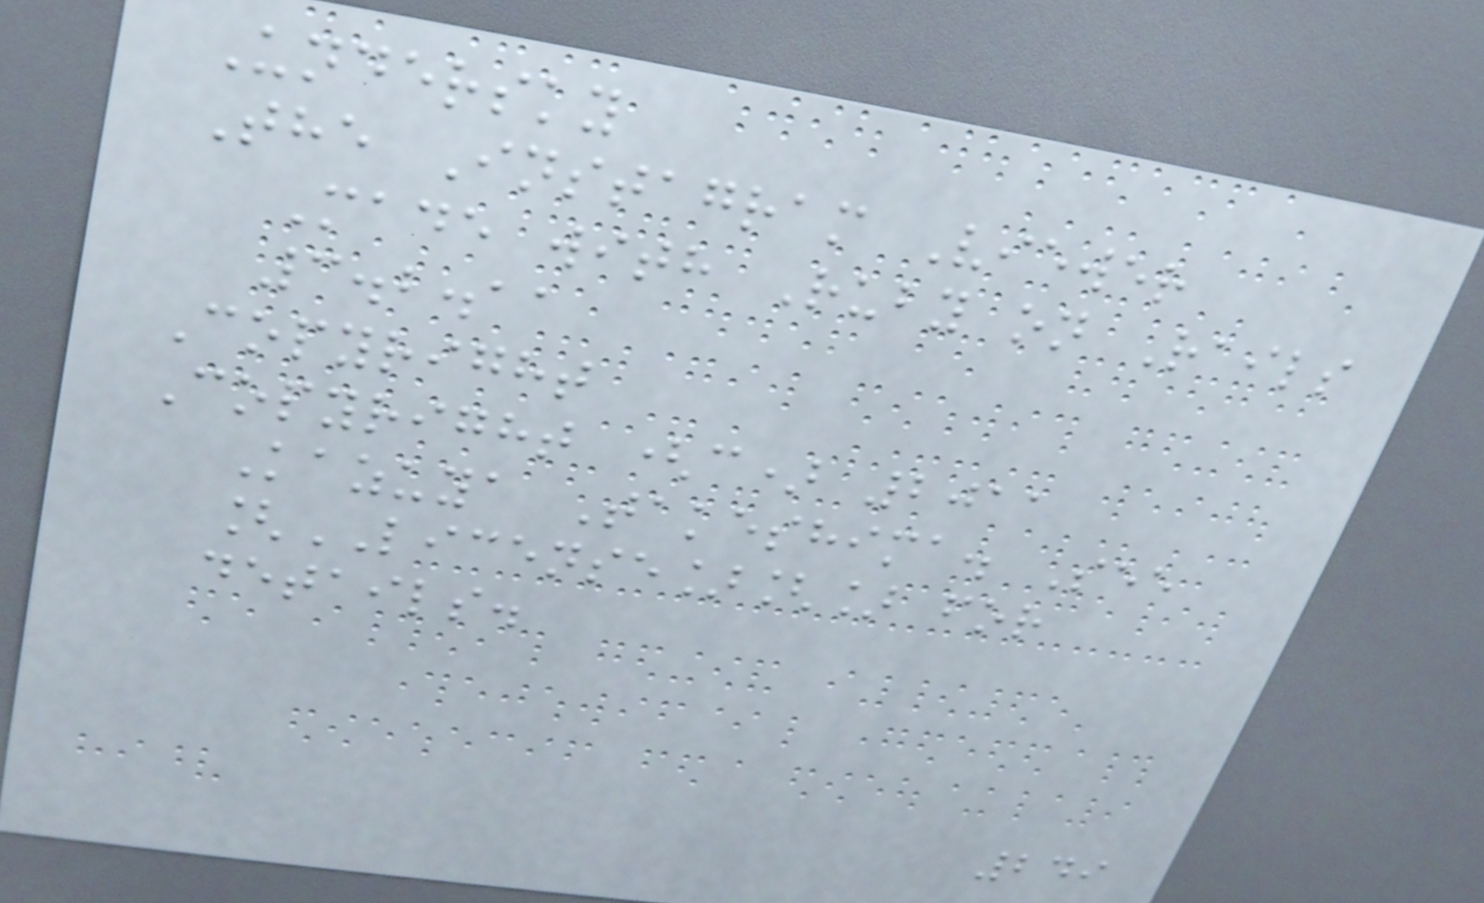Undersky
The Instagram Viewer
Made with Ruby on Rails
3.2.11
Copyright
Copyright (c) 2011
Kazuya Takeshima. See
[LICENSE][] for
details.
249
